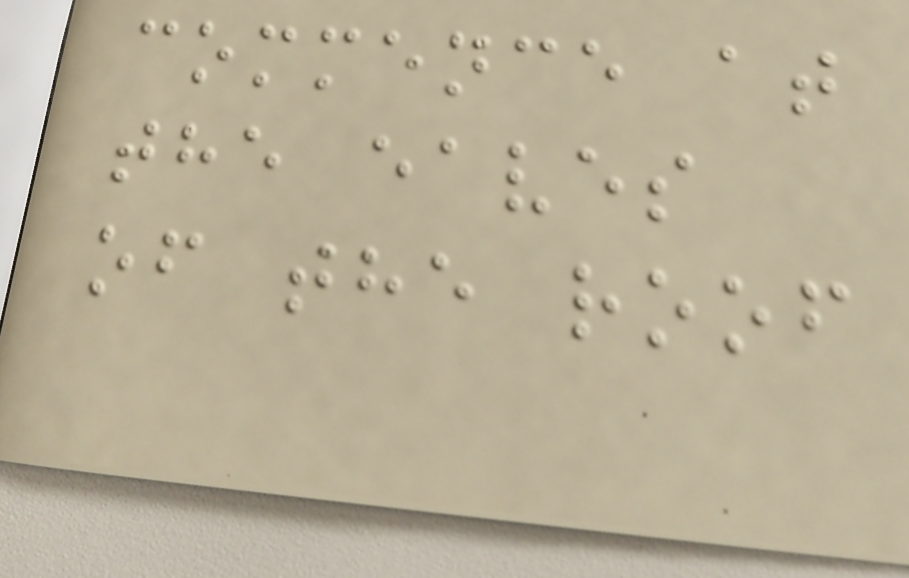commence at
the eaves
of the roof
